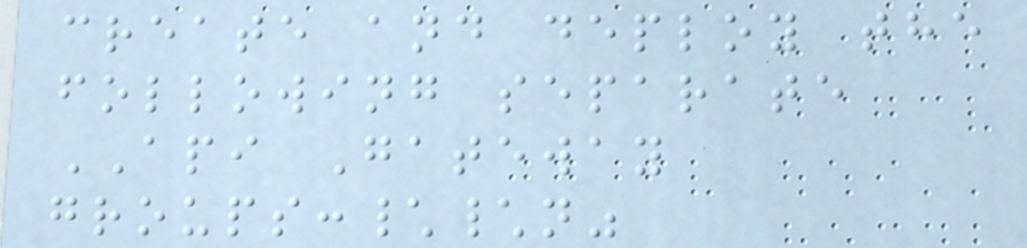create and deploy the
following separate
API Gateway
groups:\\n"
